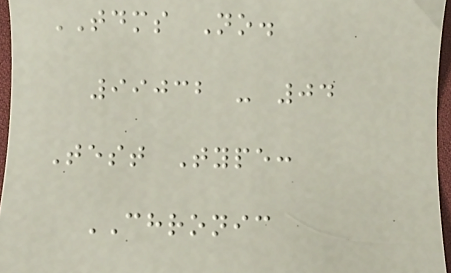TDMS No.
99032 - 04
Test Type:
CHRONIC
